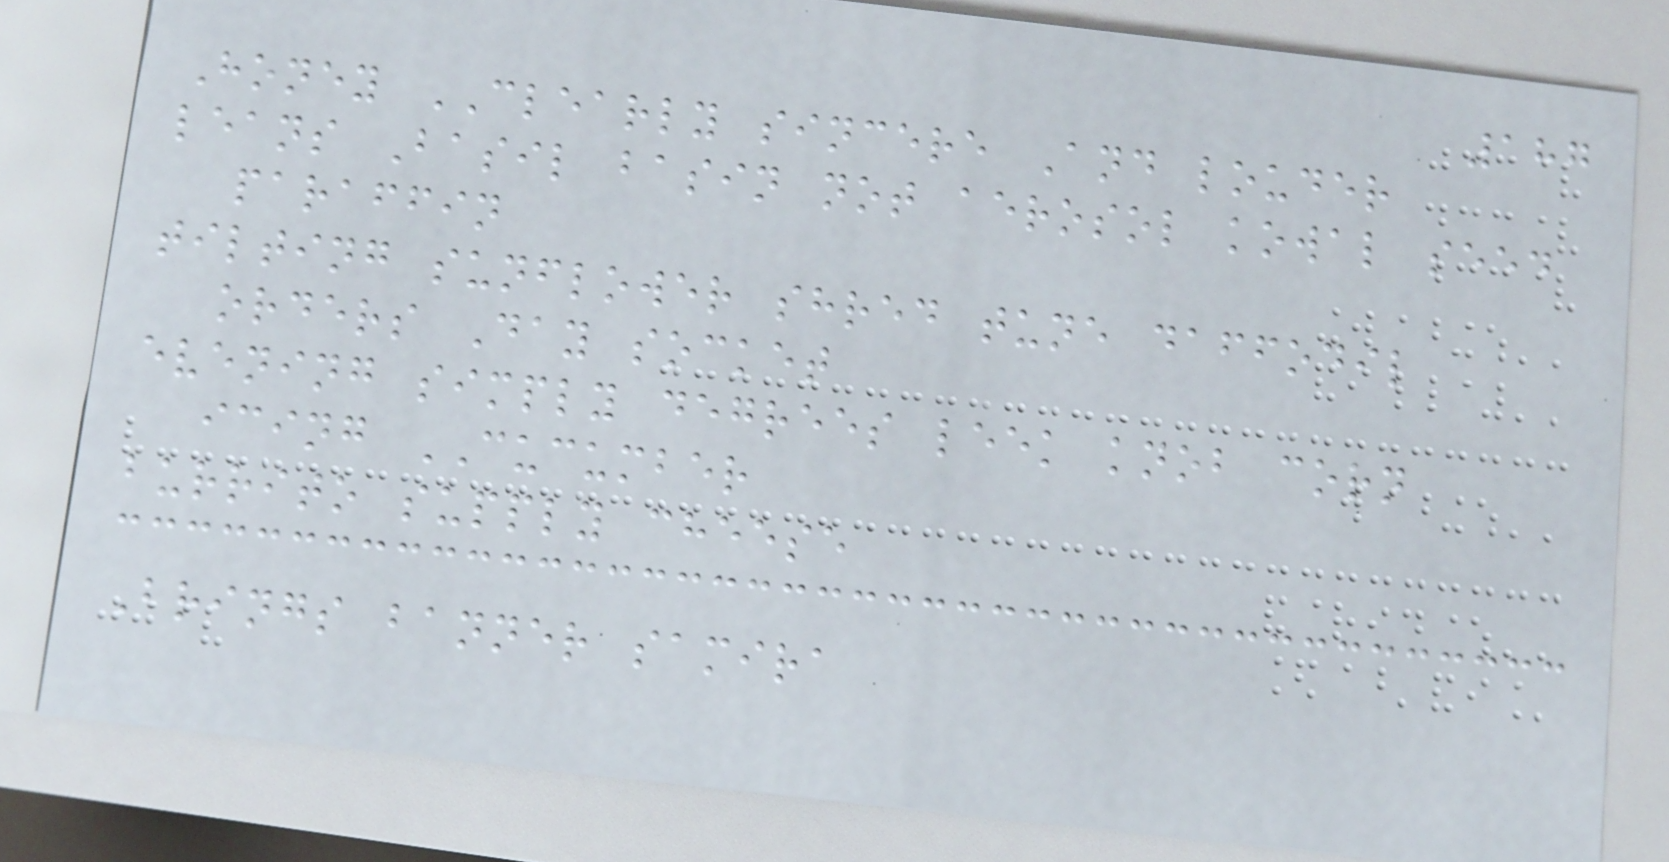187
Honey CLEARLY sincere And louder
leans Basil basin not aerosol kowal seed
paraffin
tilting sunflower shred tune daffodil
orders Day socket
evening simply degrees leek knob corn
icing CUCUMBER
burrito supply cheese
Brings banner samira
